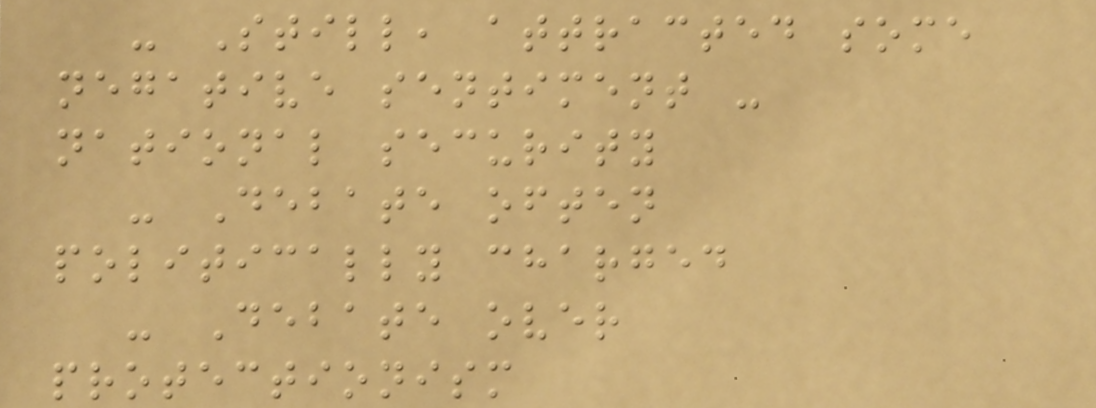- Still, attracted some
negative sentiment -
national security
- Debate often
politically charged
- Debate over
protectionism
